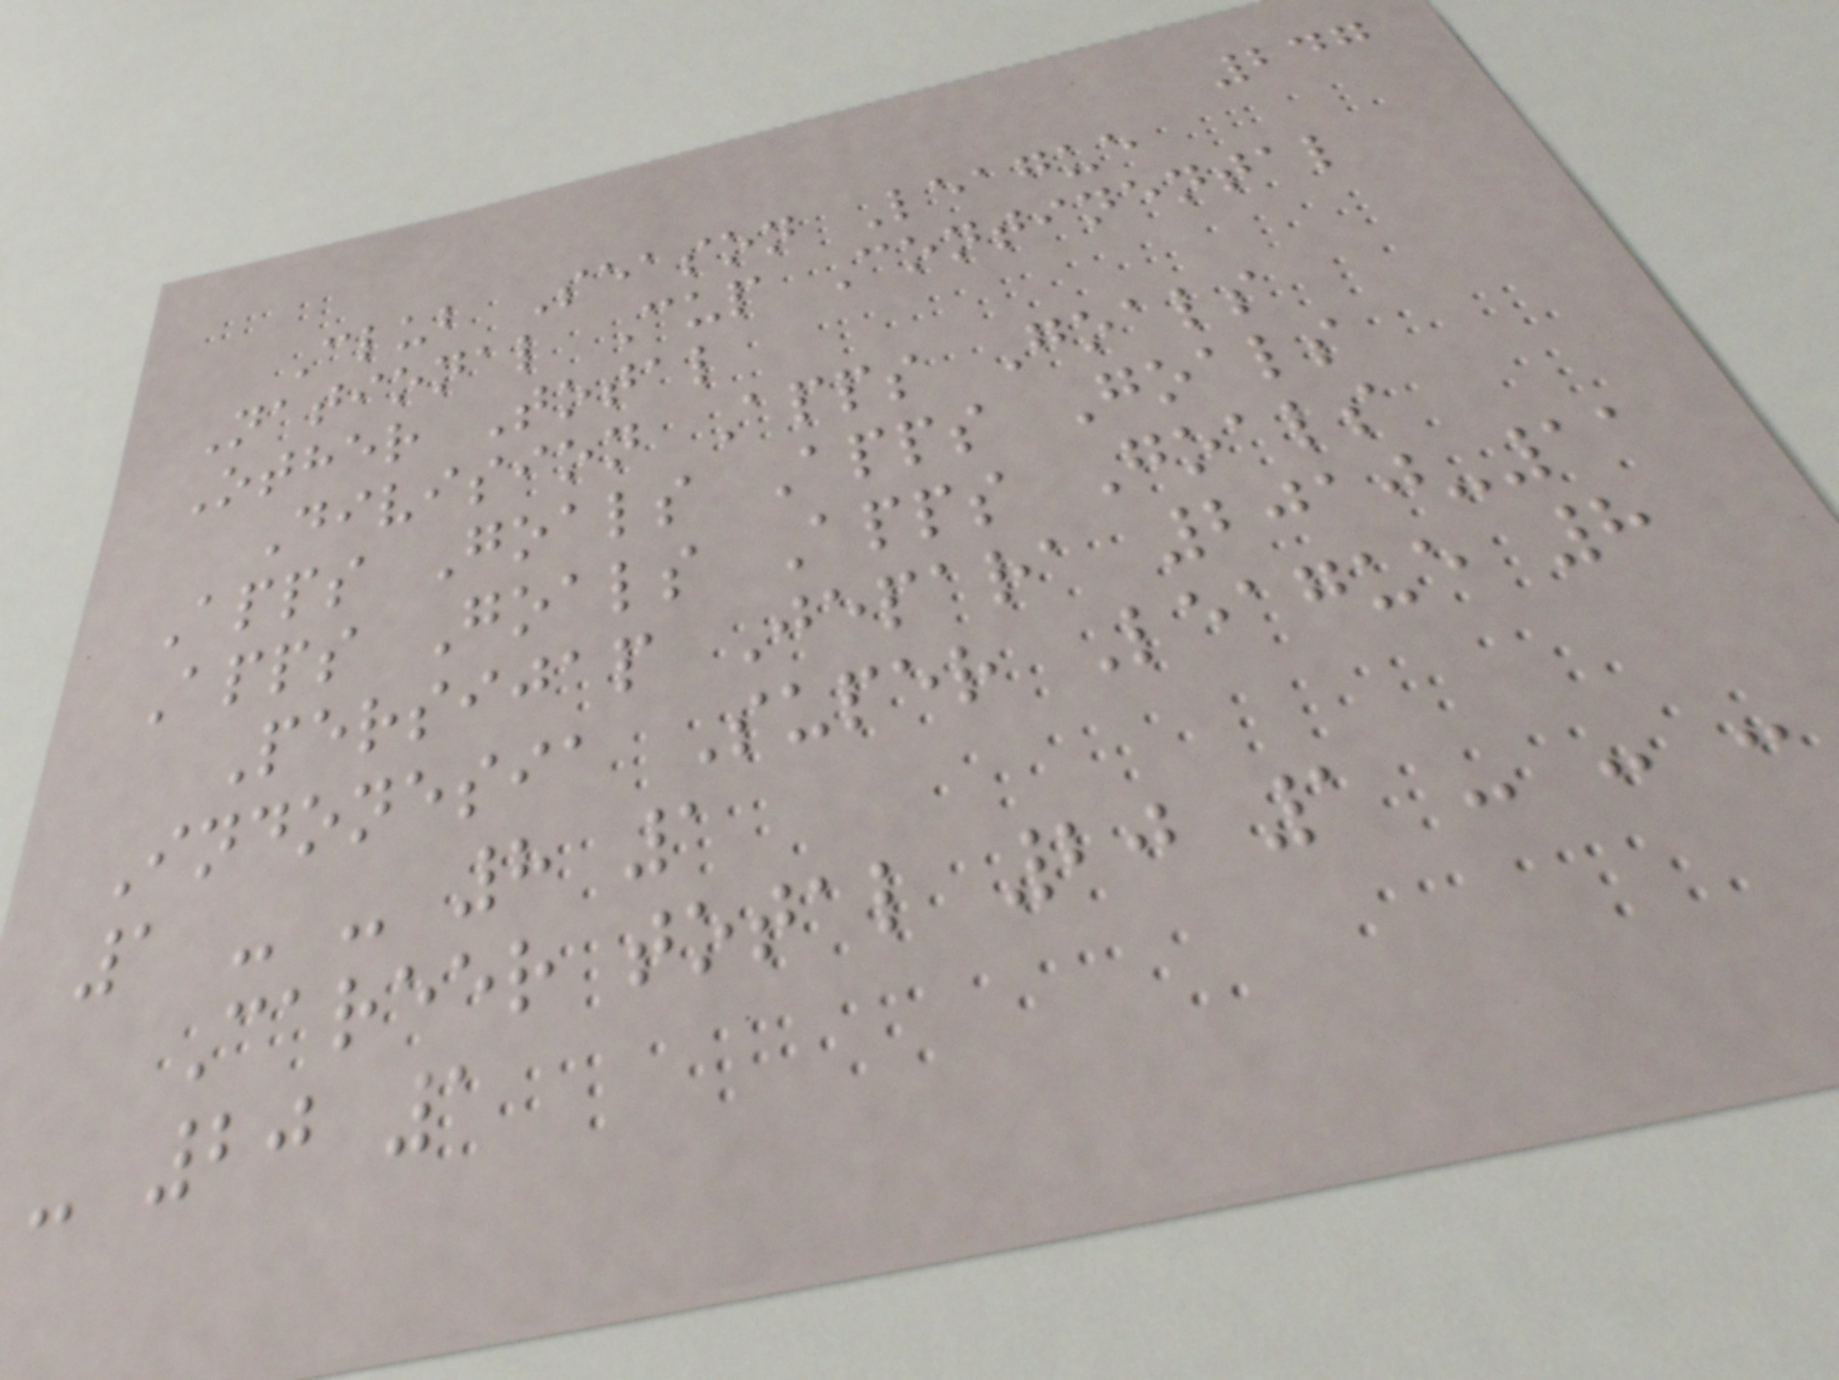247
Club Season League
National Cup Continental
Other Total
Division Apps Goals
Apps Goals Apps Goals
Apps Goals Apps Goals
Persijap Jepara 2010-11
Indonesia Super League 8
1 - - 8 1
Career total 20 1 - - -
- 20 1
